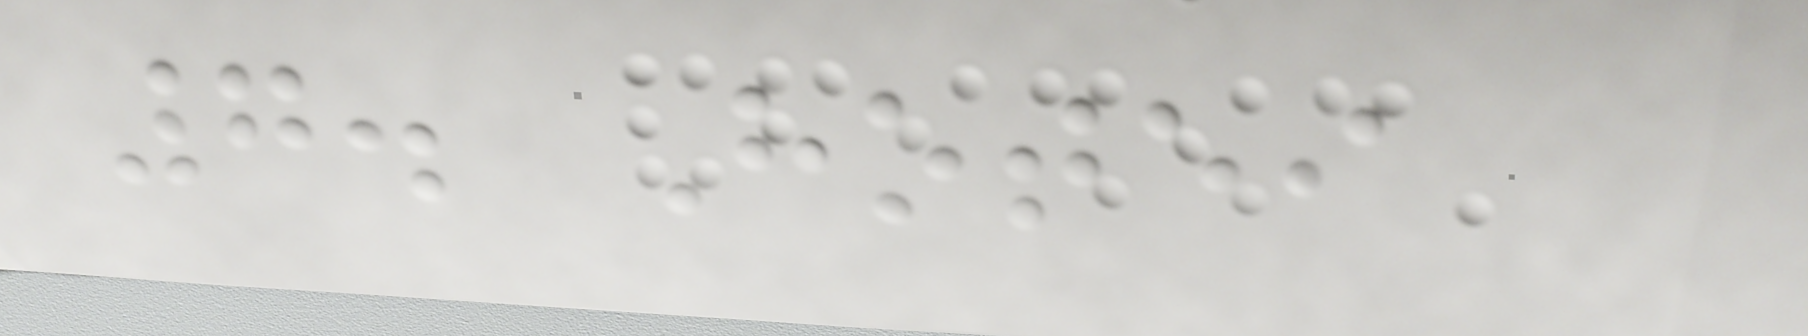7. Hotei
